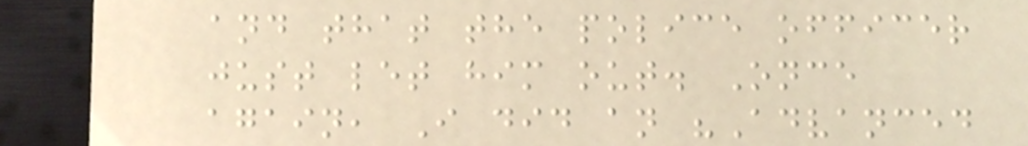and that the police officer
just let him out. Once
again, I did an "Advanced
